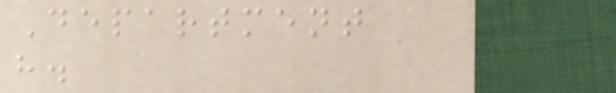Department
h.
